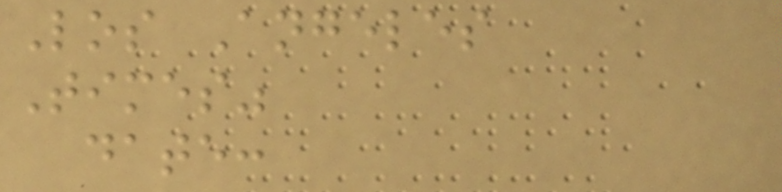Los Angeles
Times"
date:
